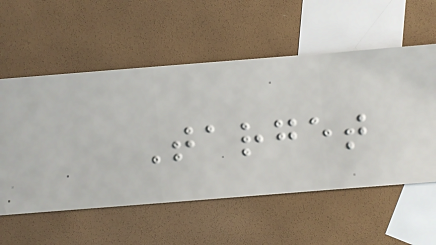Target
